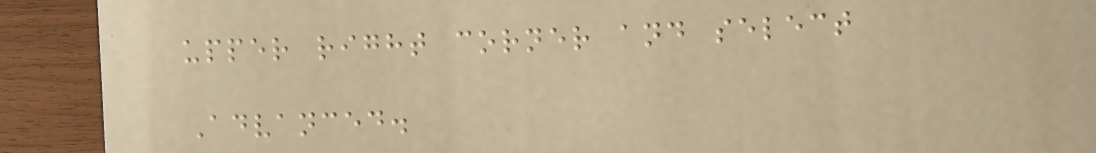upper right corner and select
Advanced.
